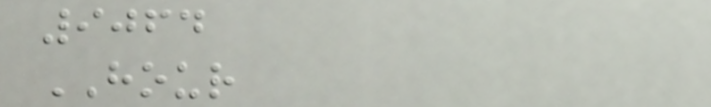9064
HOUR
